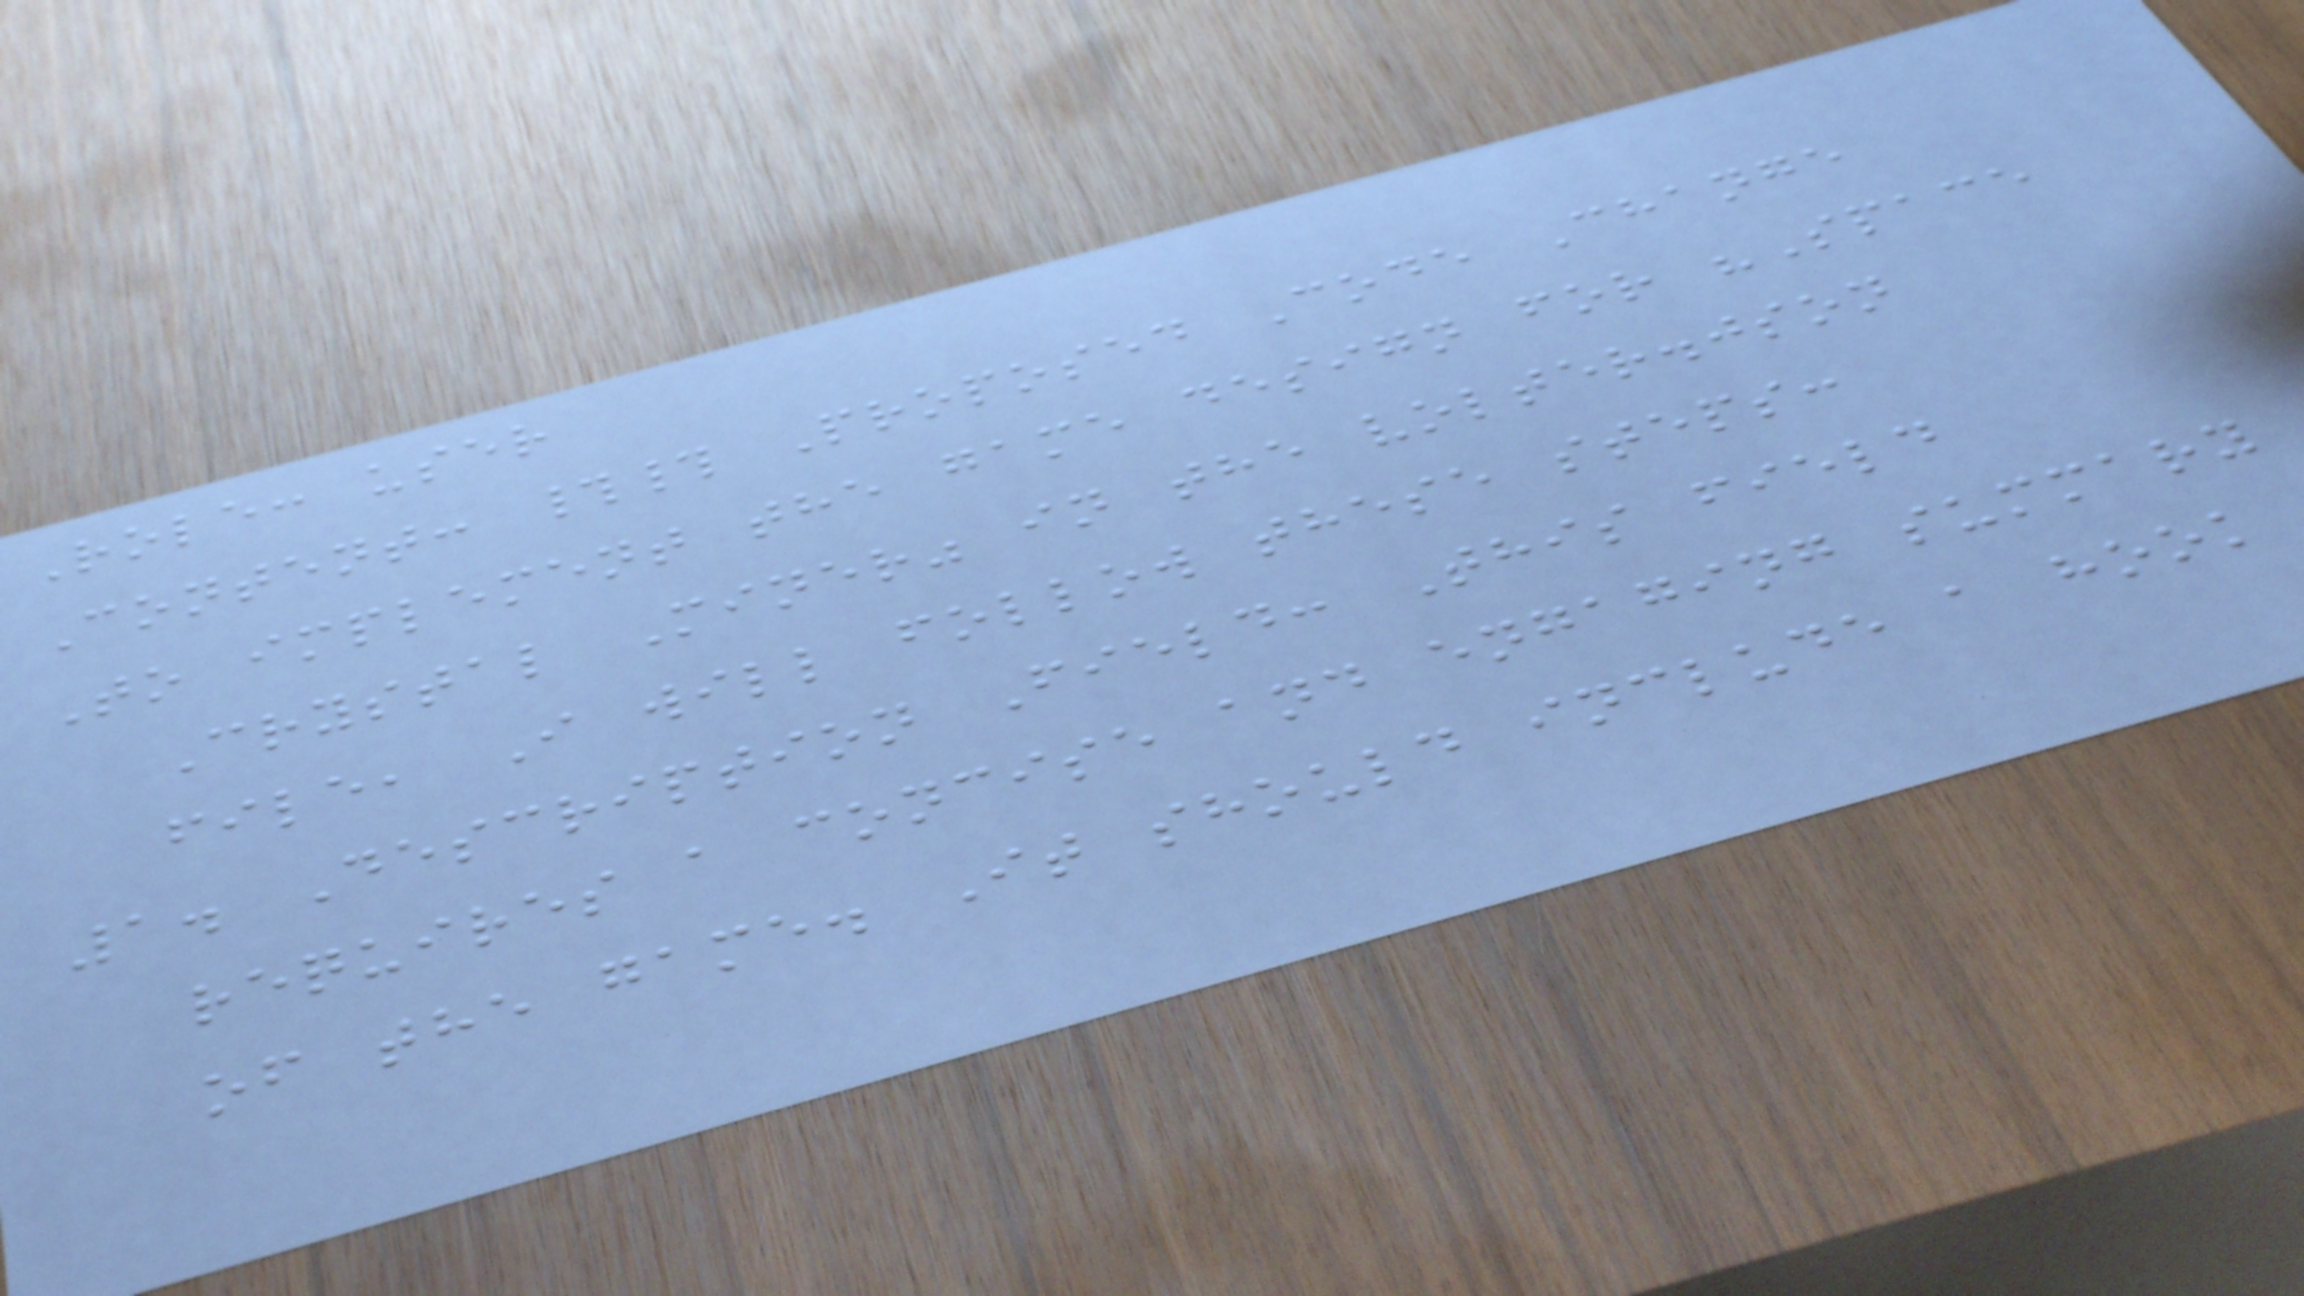Role: user
Content: ## Proposed Code Change
To implement the game design for "Space
Crystal Miner" in the volter.json
file, I will follow these steps:
1. Description Field: This field
requires a concise and engaging summary
of the game. It should include a hook
